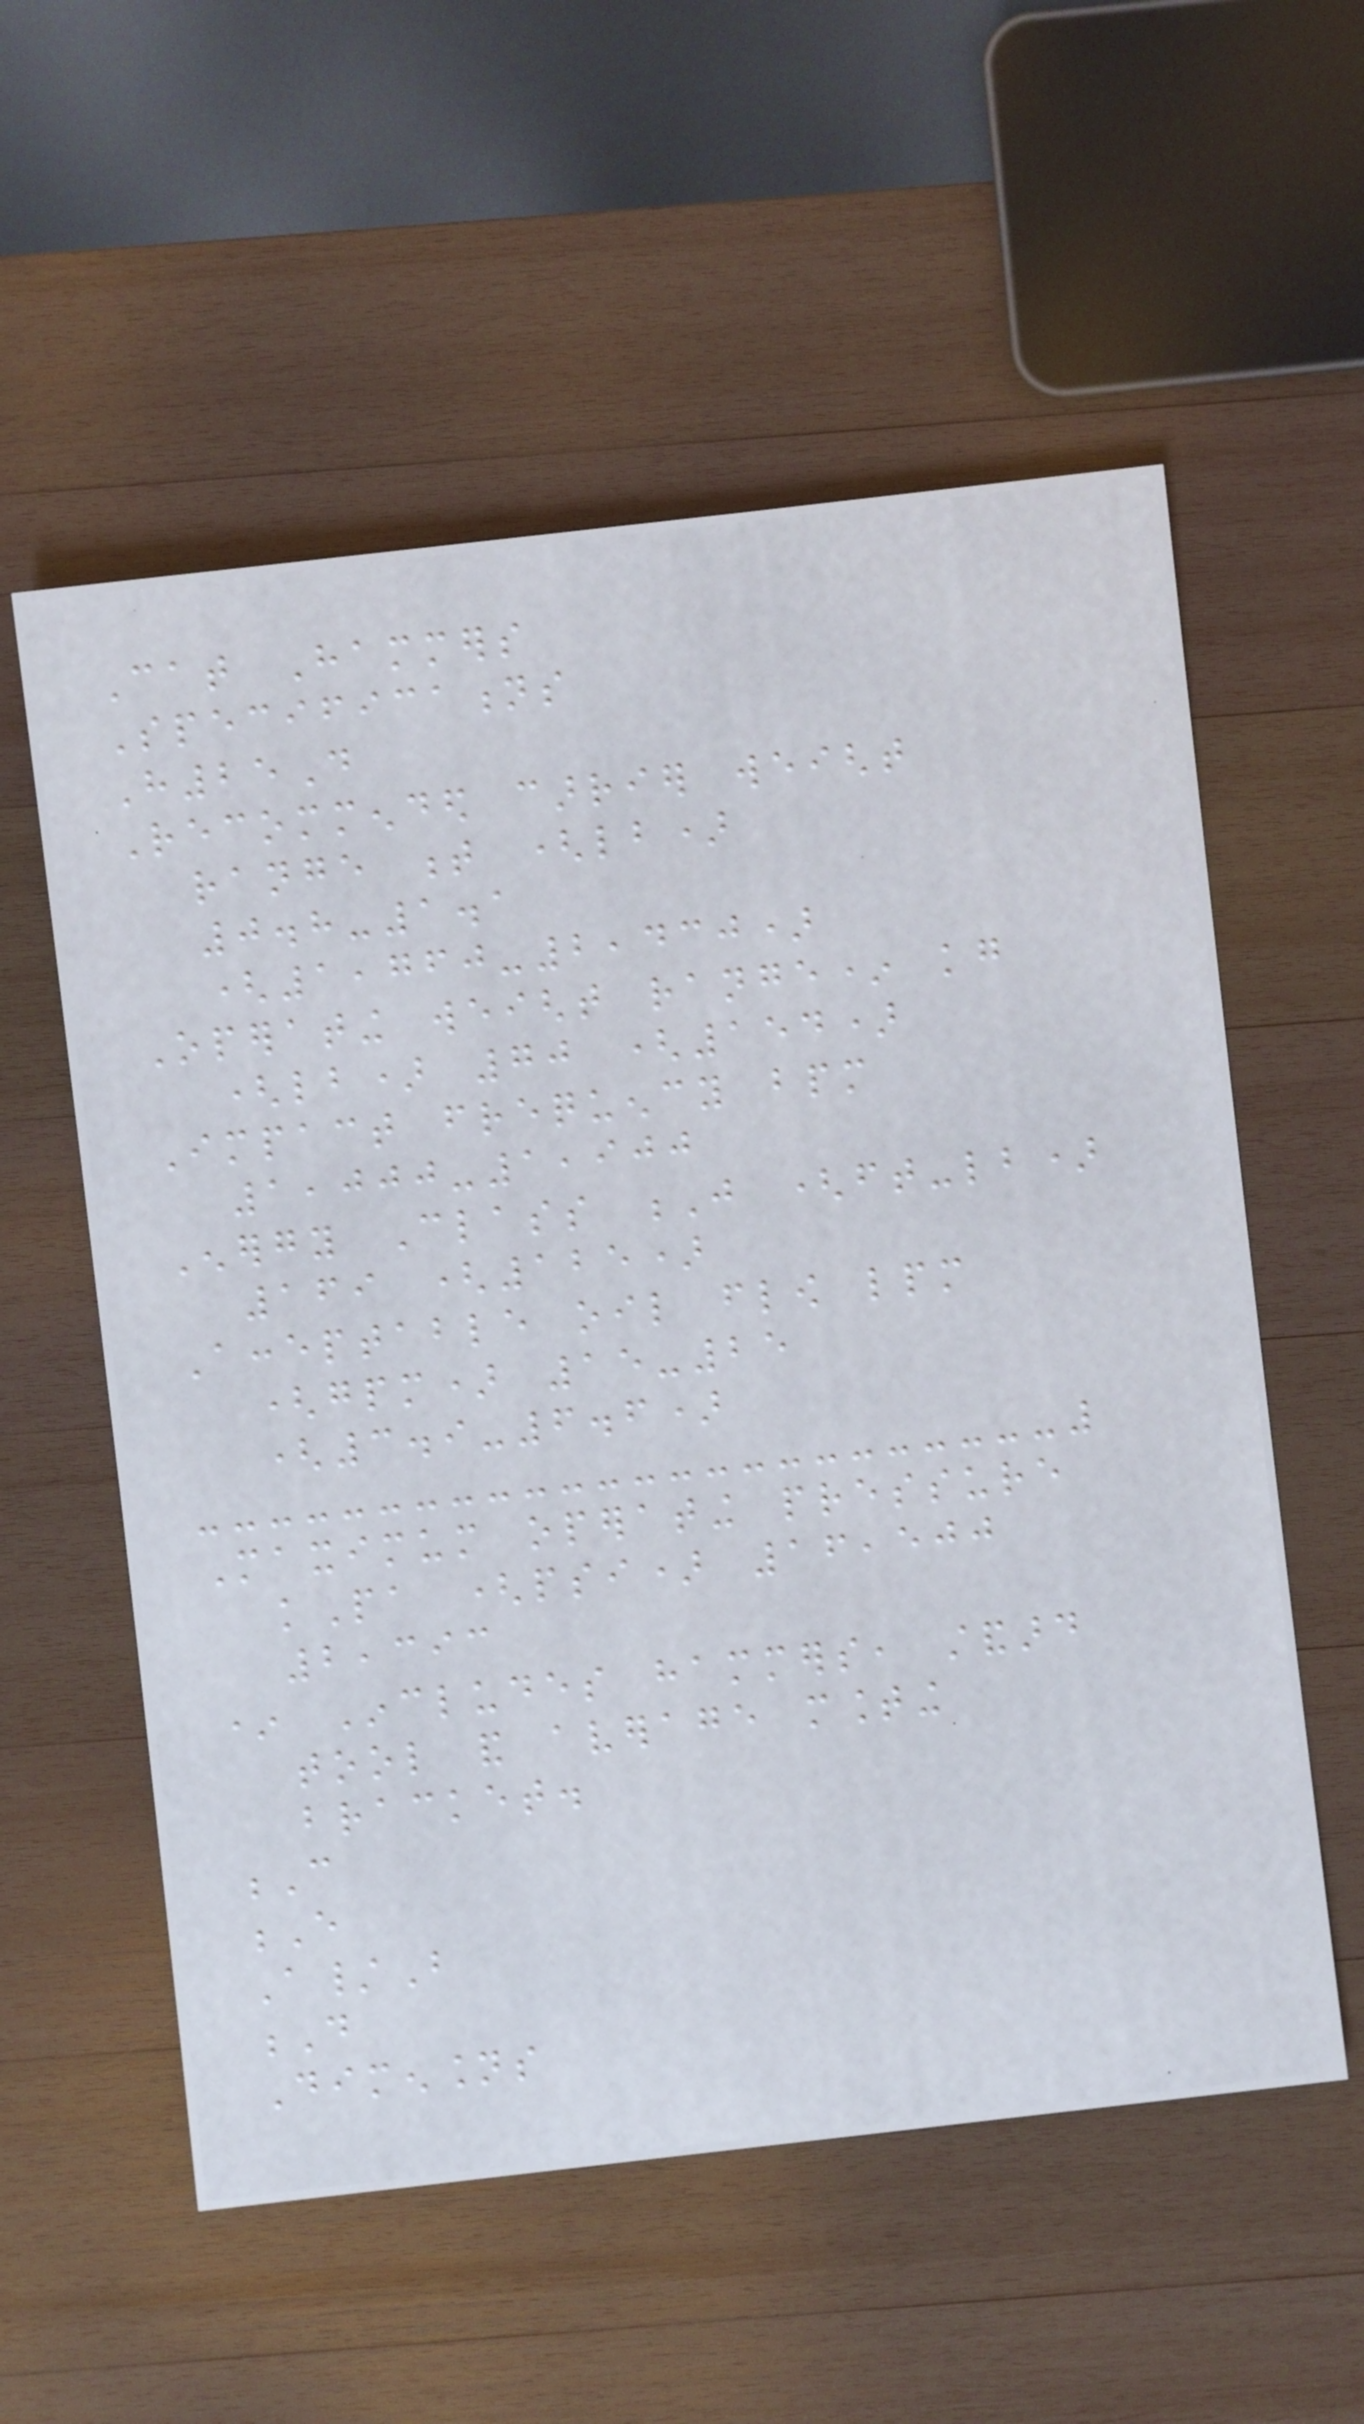Cat Hammers
Specifications
H25D
Recommended carrier weight
range t (lb)
0.8-1.1
(1,760-2,430)
Operating weight range* kg
(lb) 70 (154)
Impact frequency bpm
1,000-1,900
Energy Class J (ft-lb)
169 (125)
Acceptable oil flow lpm
(gpm) 15-25
(3.9-6.6)
Maximum operating pressure
kPa (psi) 16,500
2,393
* Includes hammers, standard
tool and average mounting
bracket.
C
E
A/B
D
Dimensions
